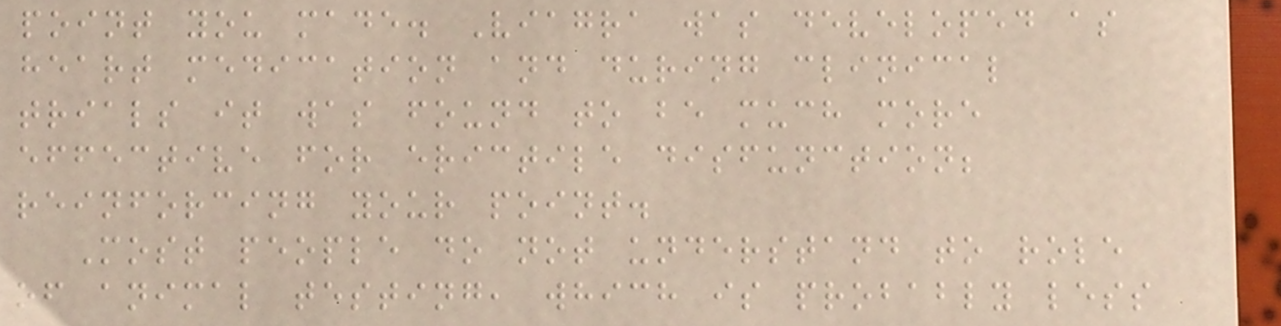point you made. Viagra was developed as
heart medication and during clinical
trials it was found to be much more
effective for erictile disfunction;
reinforcing your point.
Most people do not understand to role
of animal testing, which is probably less
